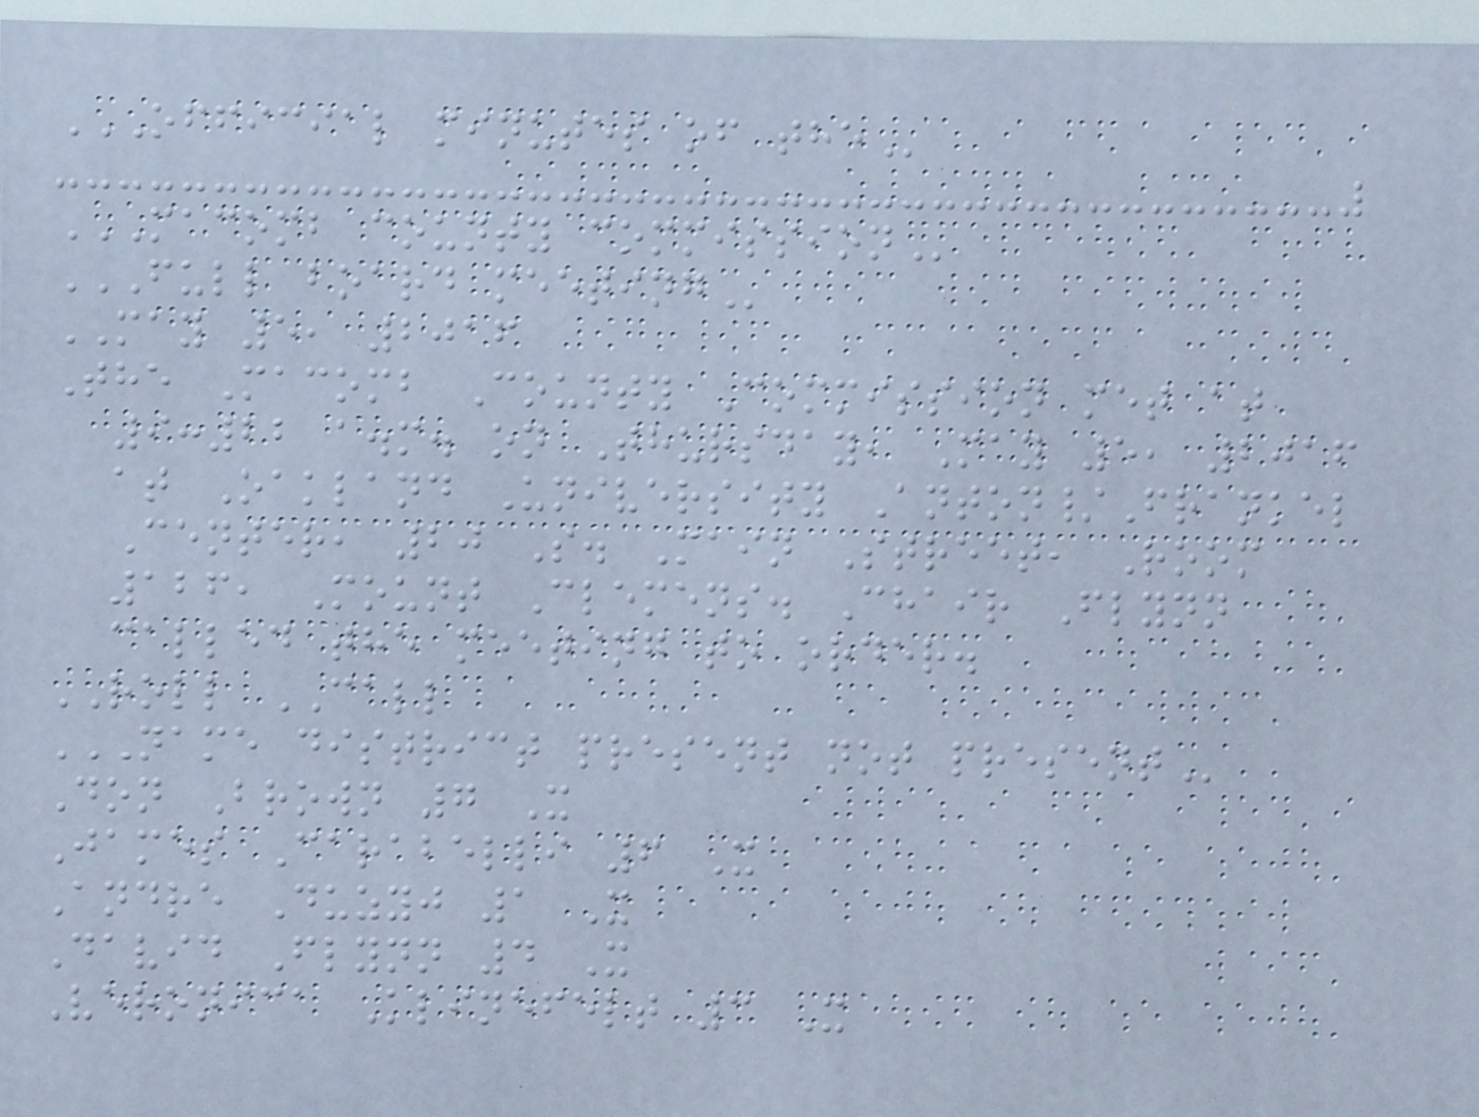OFFICIAL MINUTES OF THE
MACOMB COUNTY COMMISSION
FULL BOARD MEETING
MAY 5, 2016
The Macomb County Commission met at
9:22 a.m. on Thursday, May 5, 2016
at Oakland University Anton/Frankel
Center, 20 S. Main Street, Room
126, Mount Clemens. Chair Flynn
called the meeting to order.
ROLL CALL
NAME DISTRICT PRESENT NOT PRESENT
Don Brown 7 X
James Carabelli 6 X
Andre Duzyj 1 X
David Flynn 4 X
Veronica Klinefelt 3 X
